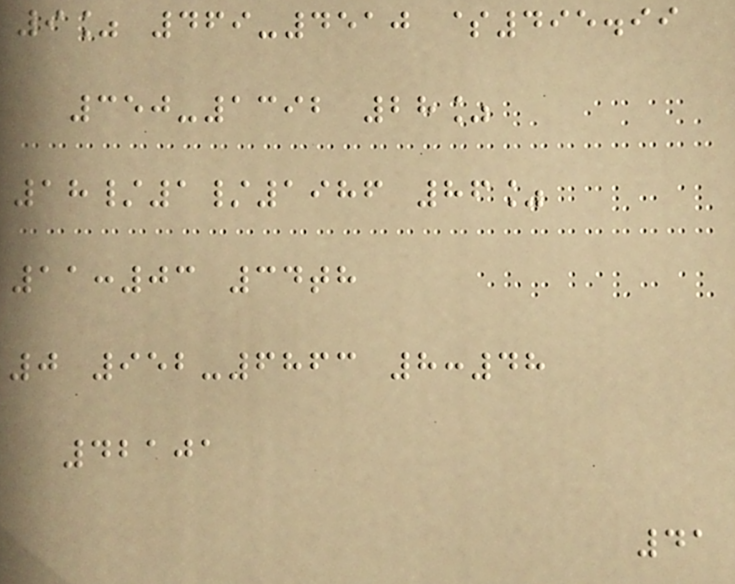9% 469-4510 $495.99
350-1392 28%
18/1/1986 86%
11:03 34th
0 952-6863 8:48
42101
41
